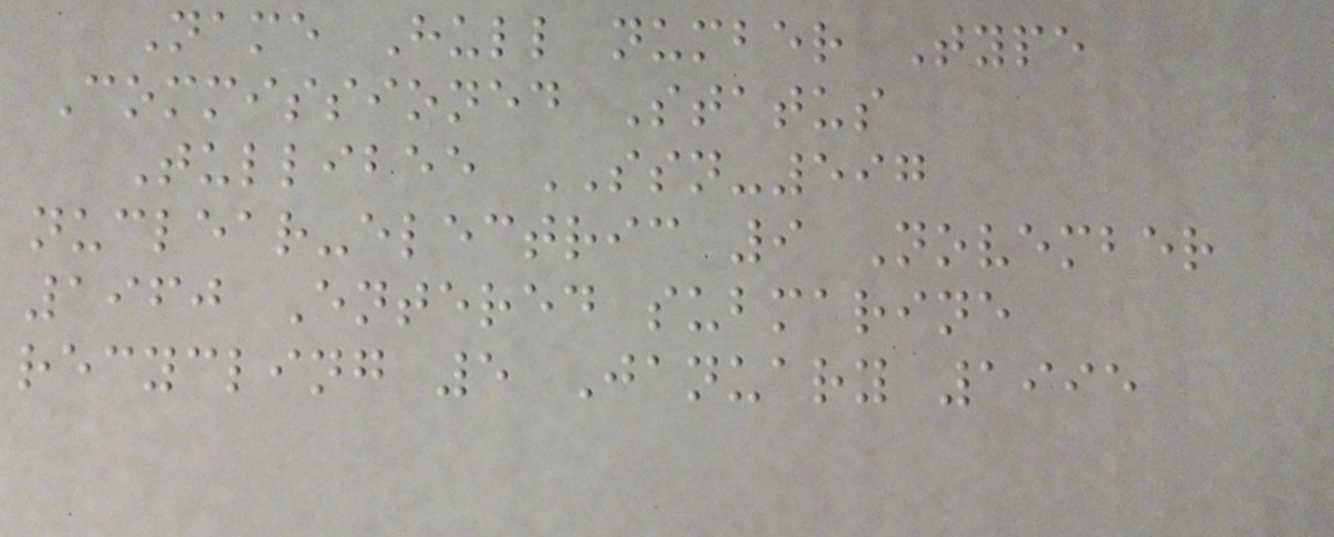Name Hull number Type
Commissioned Status
Tullibee SSN-597
nuclear-electric 9 November
1960 Entered submarine
recycling 5 January 1995
